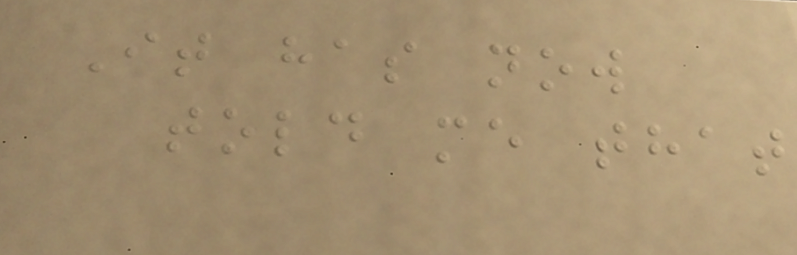It has now
told me that
